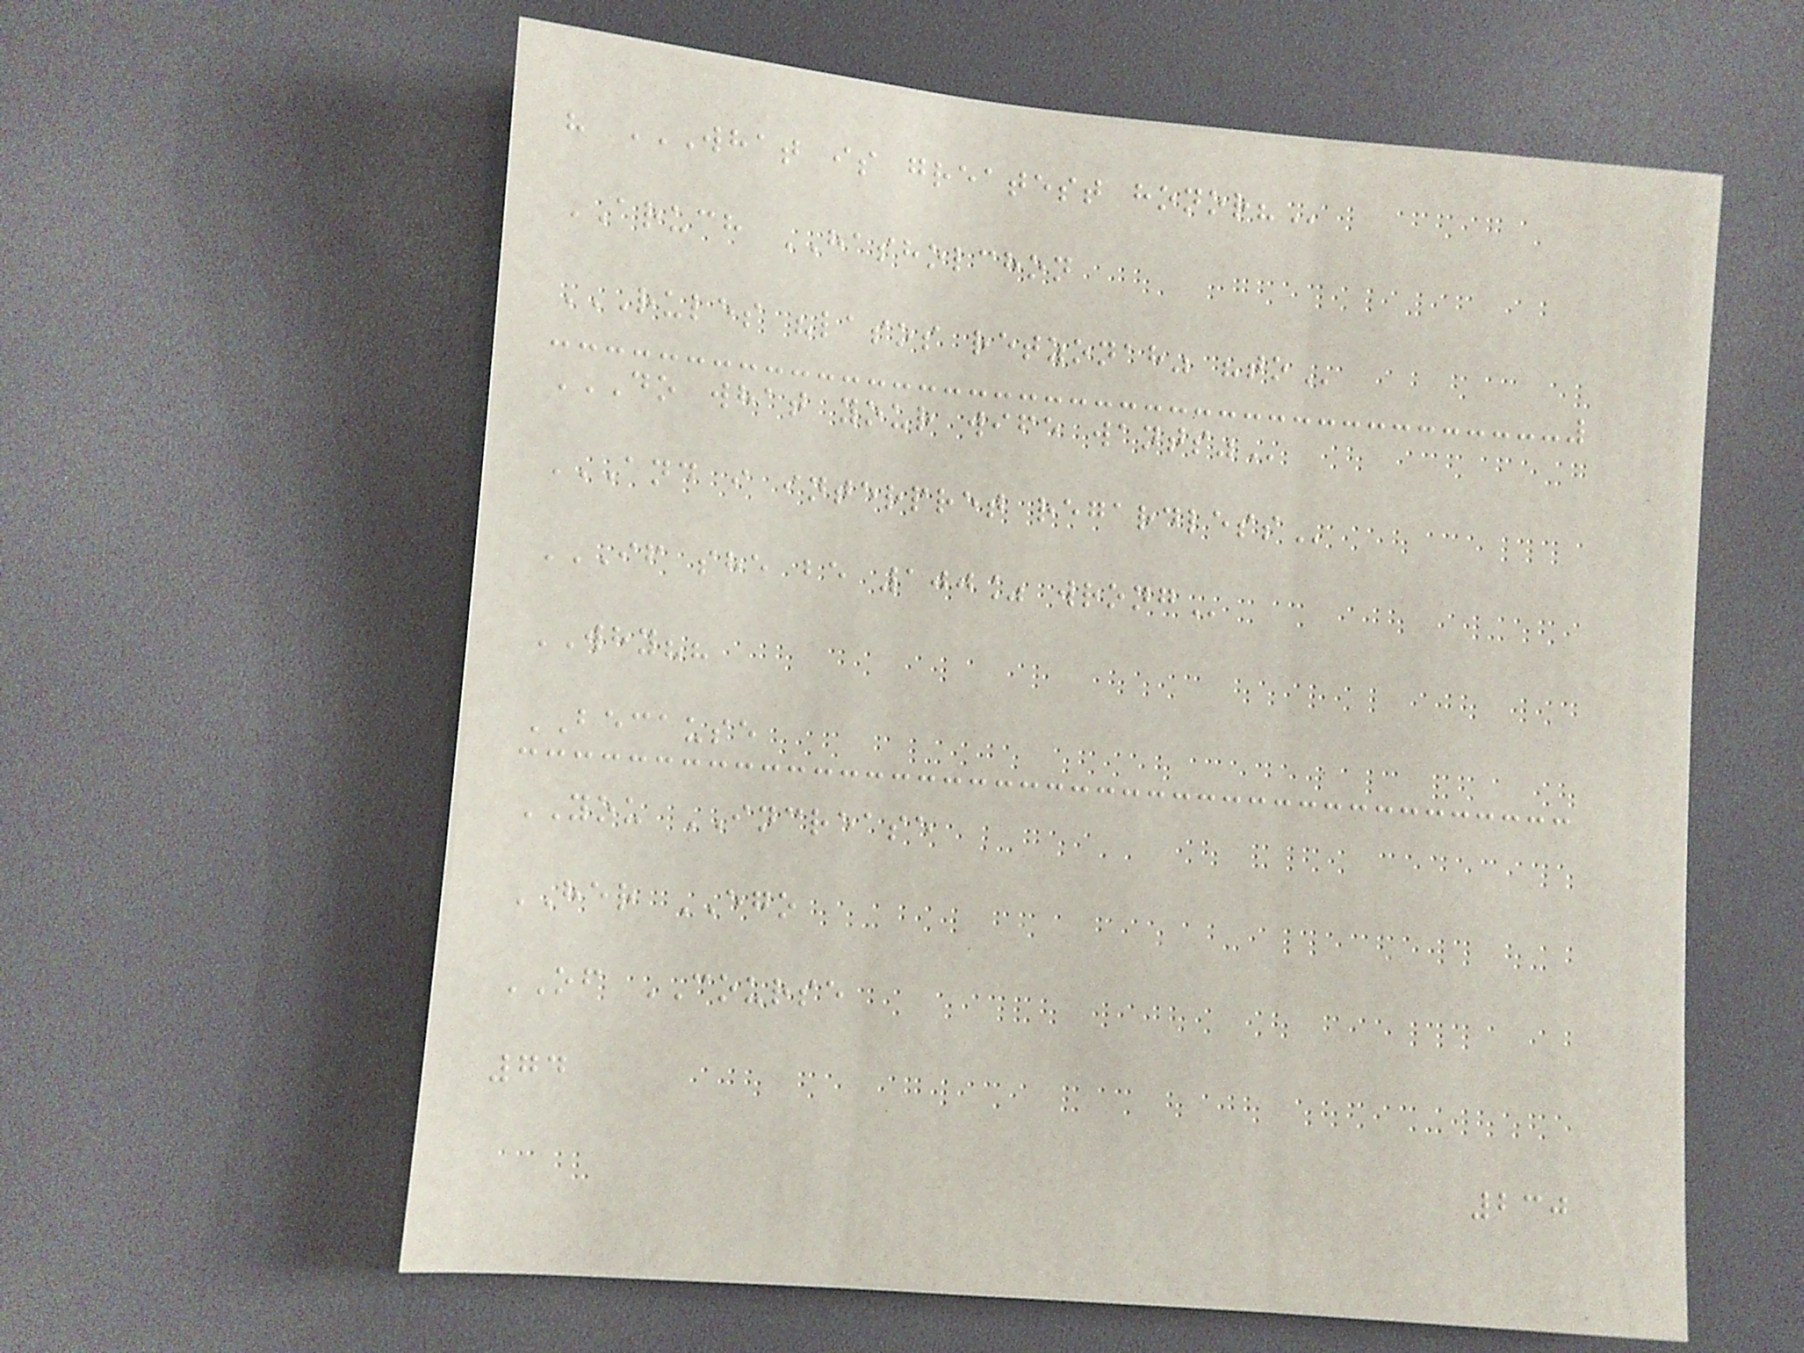" WHAT IS GREATEST HONOR?
ARUCH HASHOLCHON
RULES "LASOS RETZONAH" "TO
DO WHAT YOUR WIFE WANTS"
AND I INTERPRET REGARDLESS
IF SHE BE 100% WRONG
WHY??
BECAUSE
YOU INCREASE
HER EGO
OF COURSE
74
230
